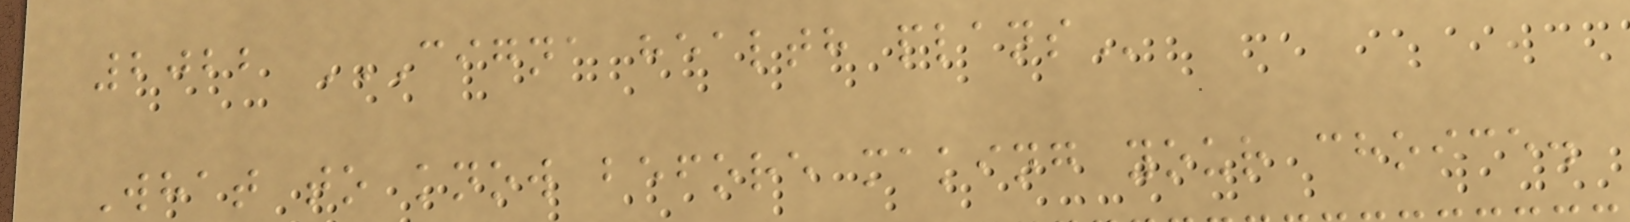2022 CIGNA HEALTH PLANS
What to know before making your choice.
